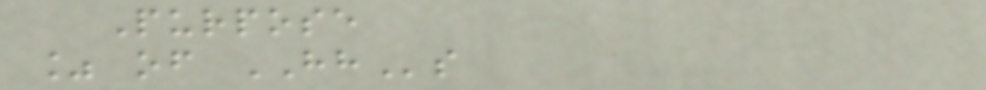Purpose
% of HHs
